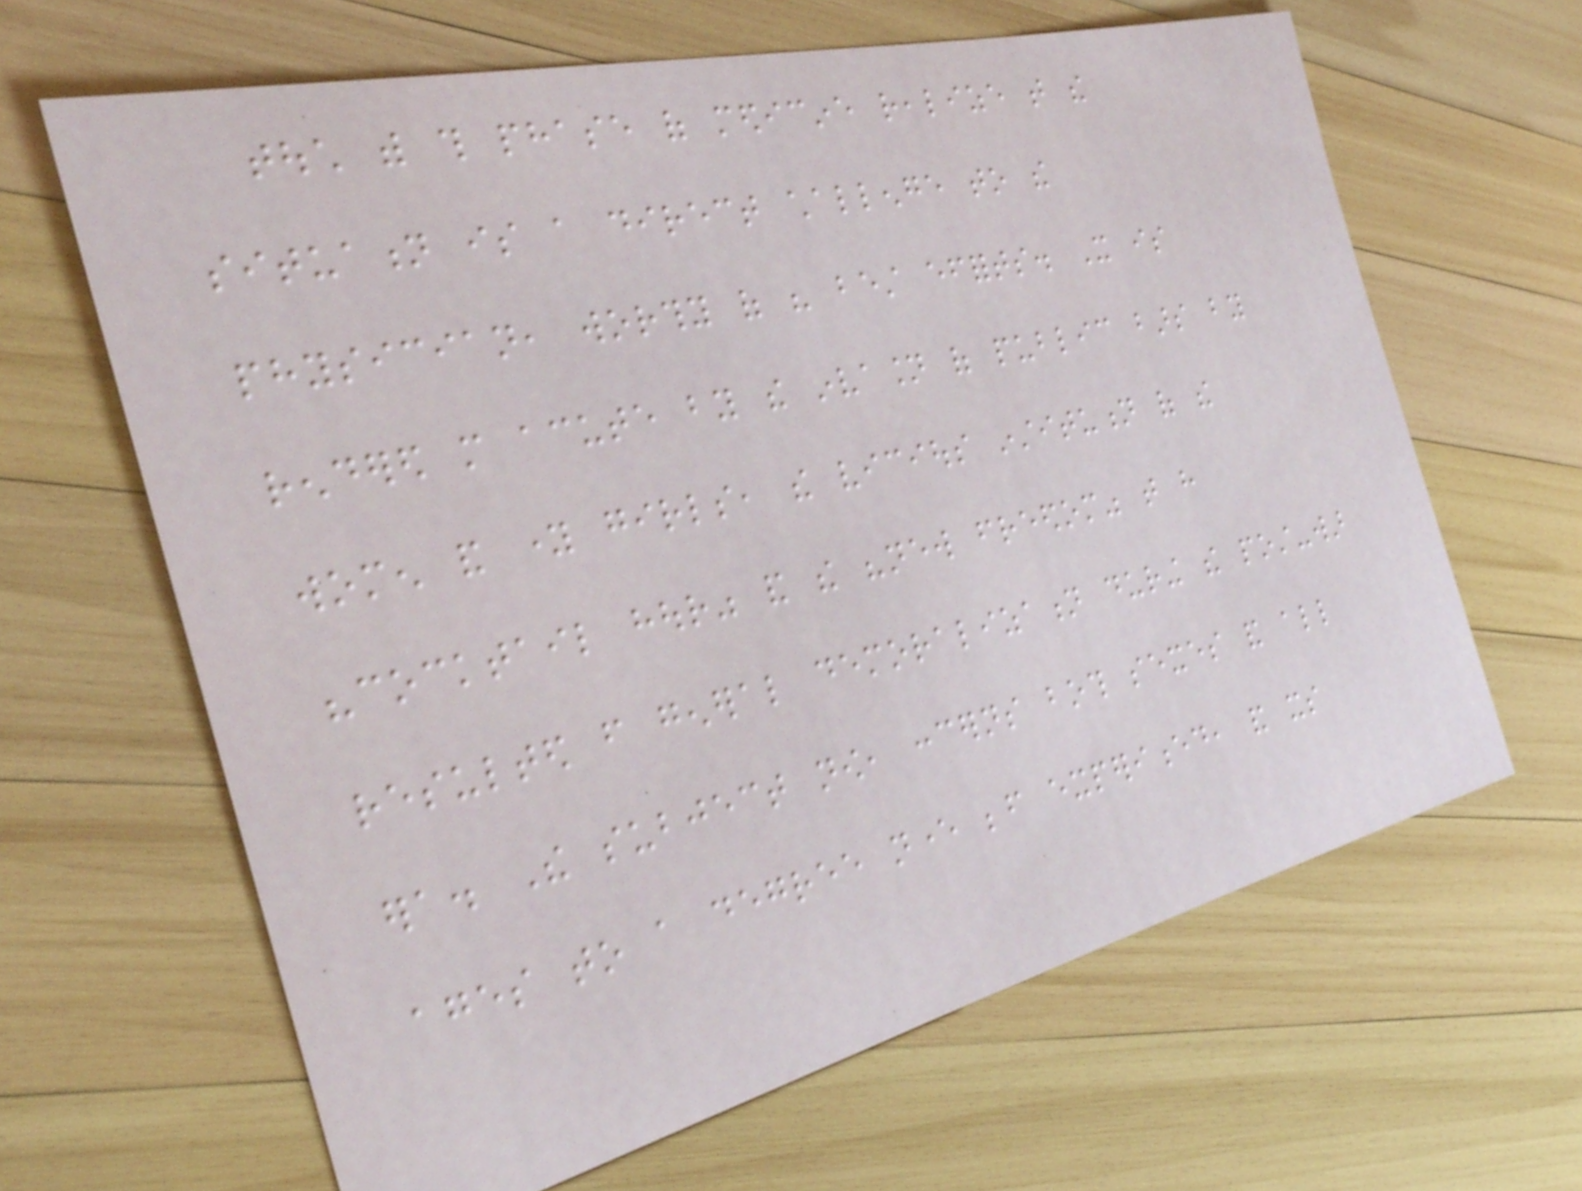touch with this phase of medicine realize that the
situation is a direct challenge to the
physician, worthy of his best efforts. It is
rendered more acute by the invasion of public bars by
women and young girls, the vicious institution of the
"cocktail hour" and the "new freedom" that have
resulted from general demoralization during the post-war
era. The subject now, concerns both sexes and all
ages to a degree never before experienced, and its
